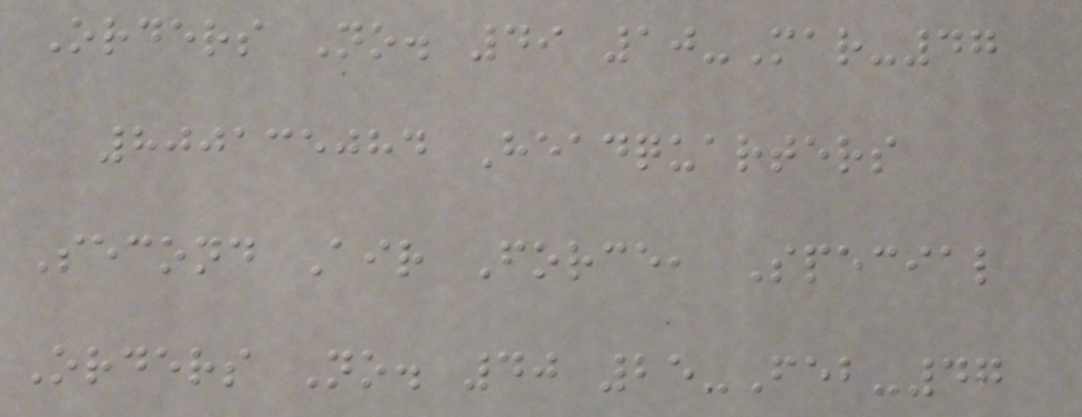Orders No. 49 10-Mar-47
800135084 Headquarters
Second Air Force, Special
Orders No. 40 25-Feb-47
